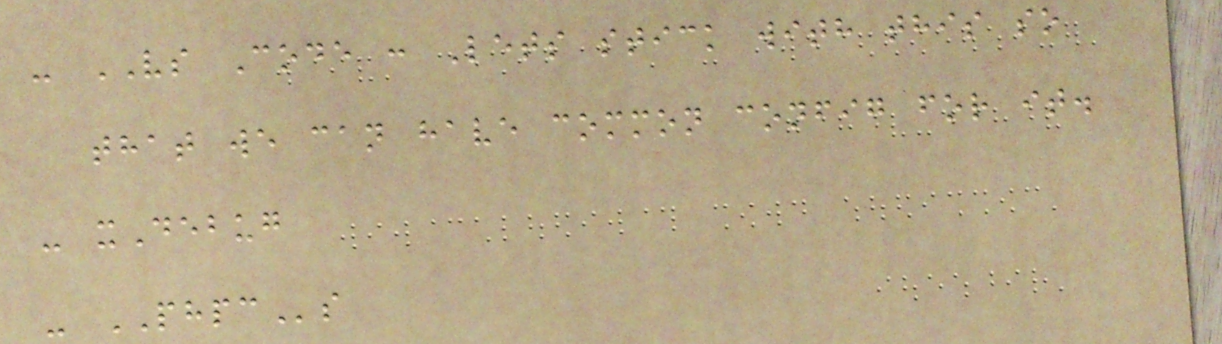- VS Code : Lets stick with this so
that we can have common config for it.
- xDebug
- PHPCs
